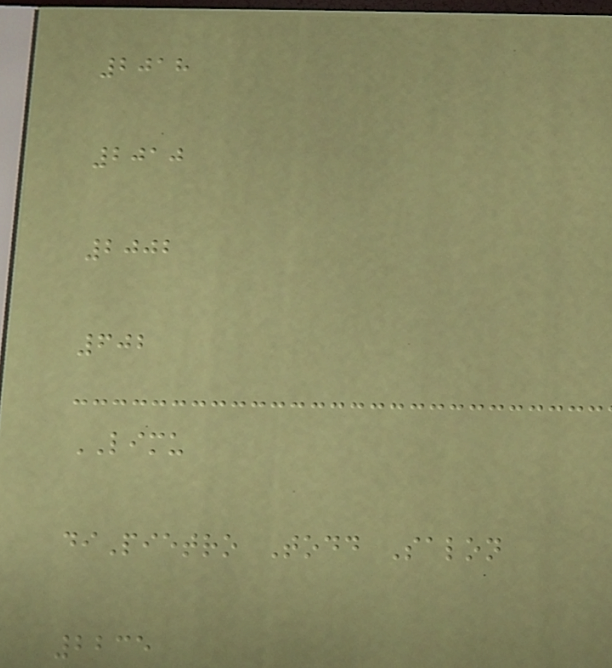2018
2010
2002
602
LIMU
diPietro Todd Salon
2235
